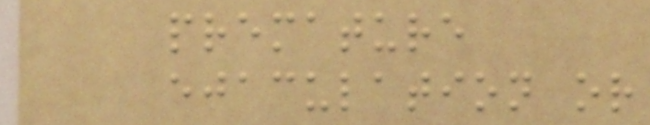premature
ejaculation or
